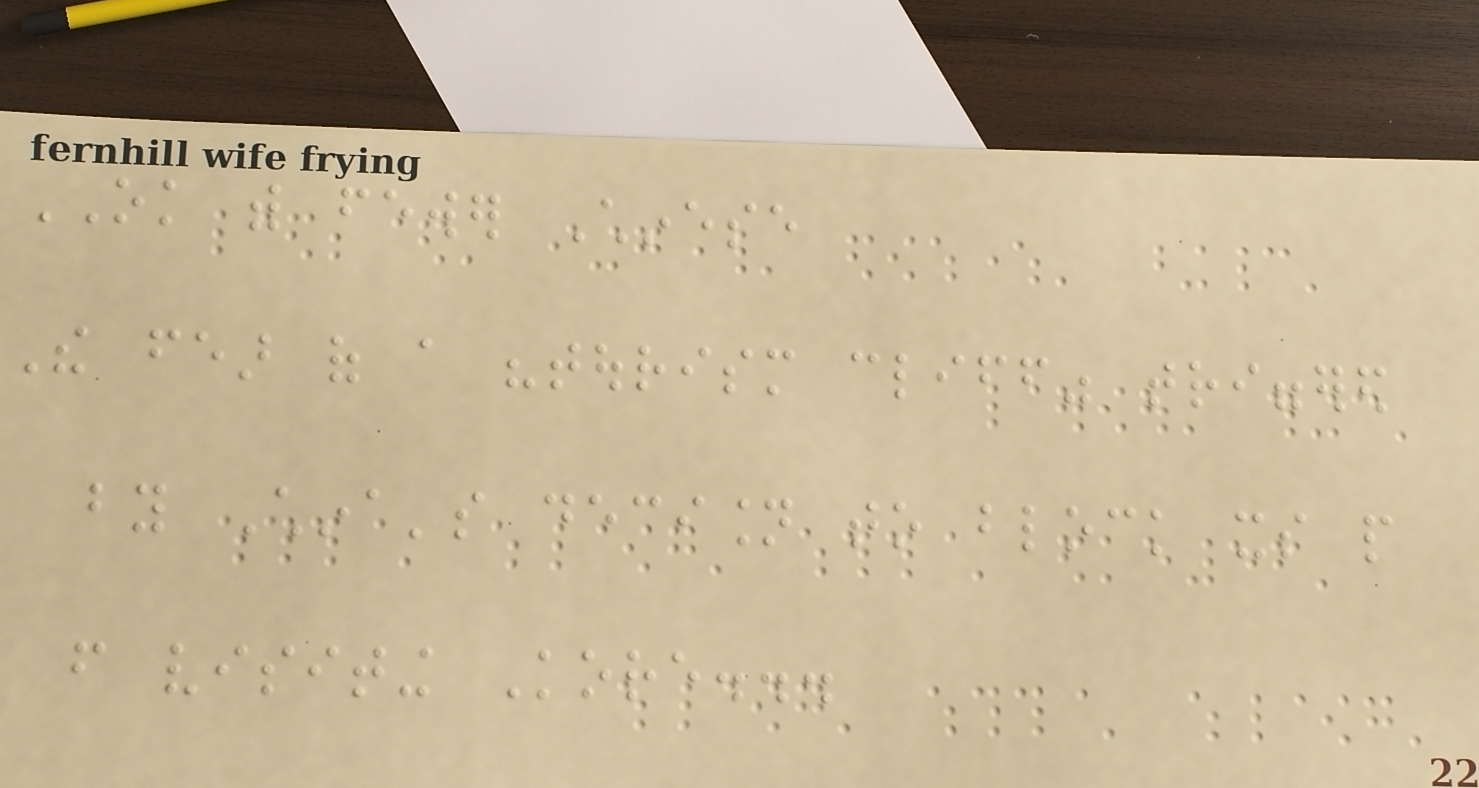OK with fewer Chinese
The fear of a "tourism cliff" triggered
by China's decision to block its people
from visiting Kore...
